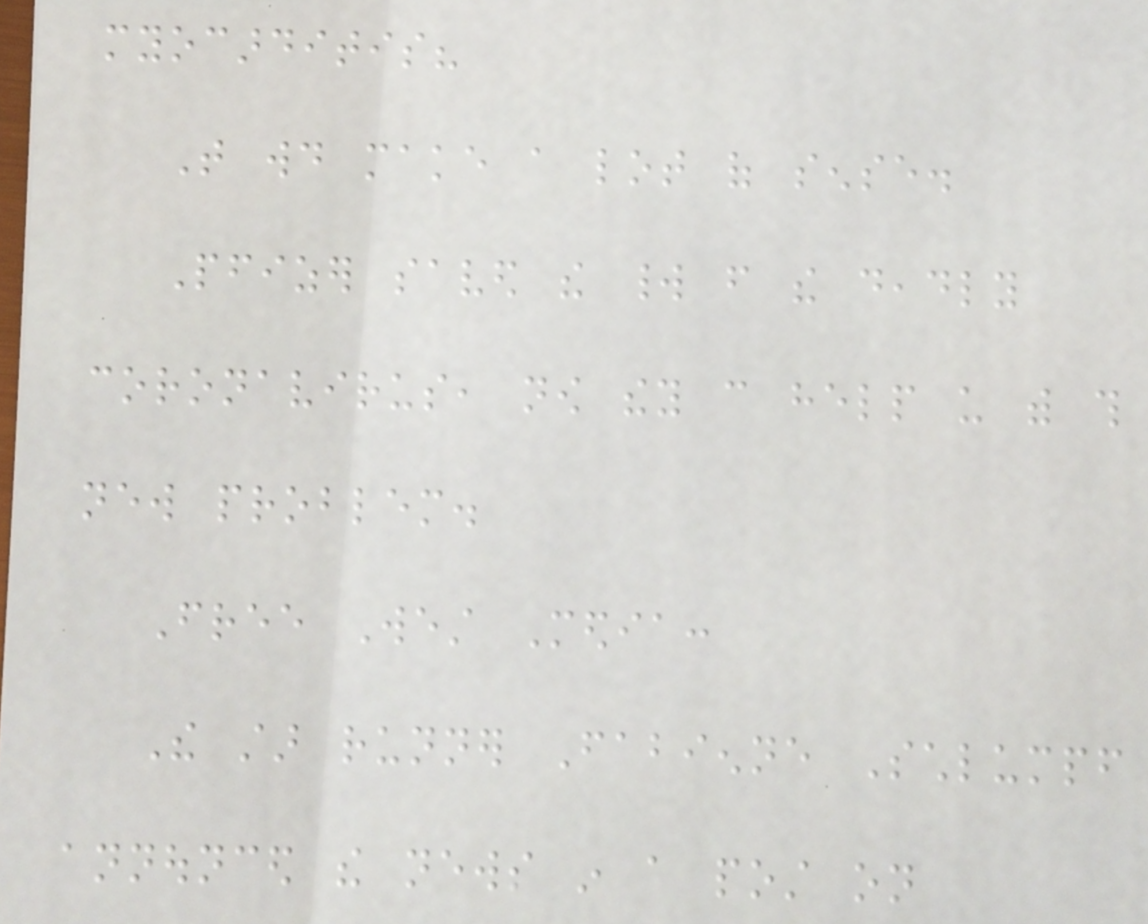myocarditis?
That would make a lot of sense.
Pfizer saved the world from the deadly
coronavirus, now they can help us with this
new problem.
Free West Media:
The star runner Fabienne Schlumpf
announced the news in a post on
